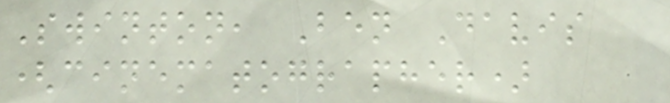Swinton, Ben Davis
(cinematographer)
